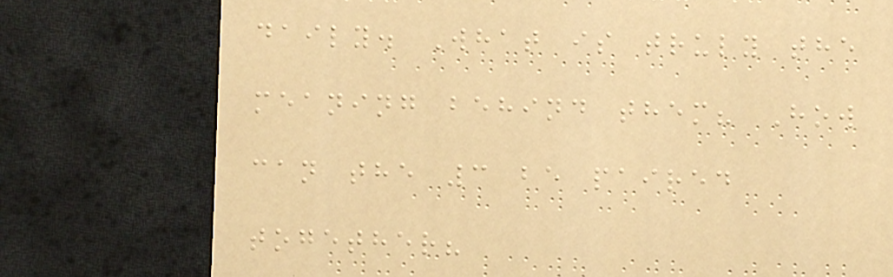daily. What is truly the
meaning behind them? How
can the 3 be paired
together?
